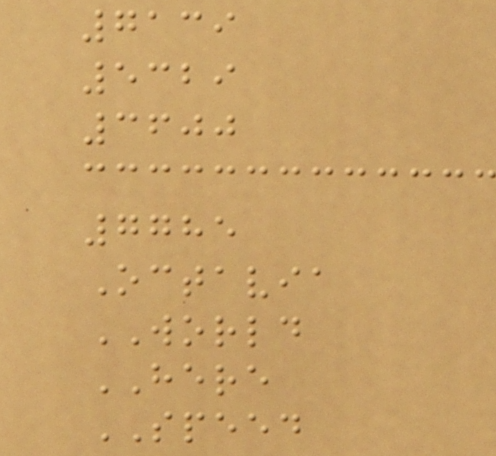7139
5329
3600
7785
Octavia
WORLD
HERE
SPEED
